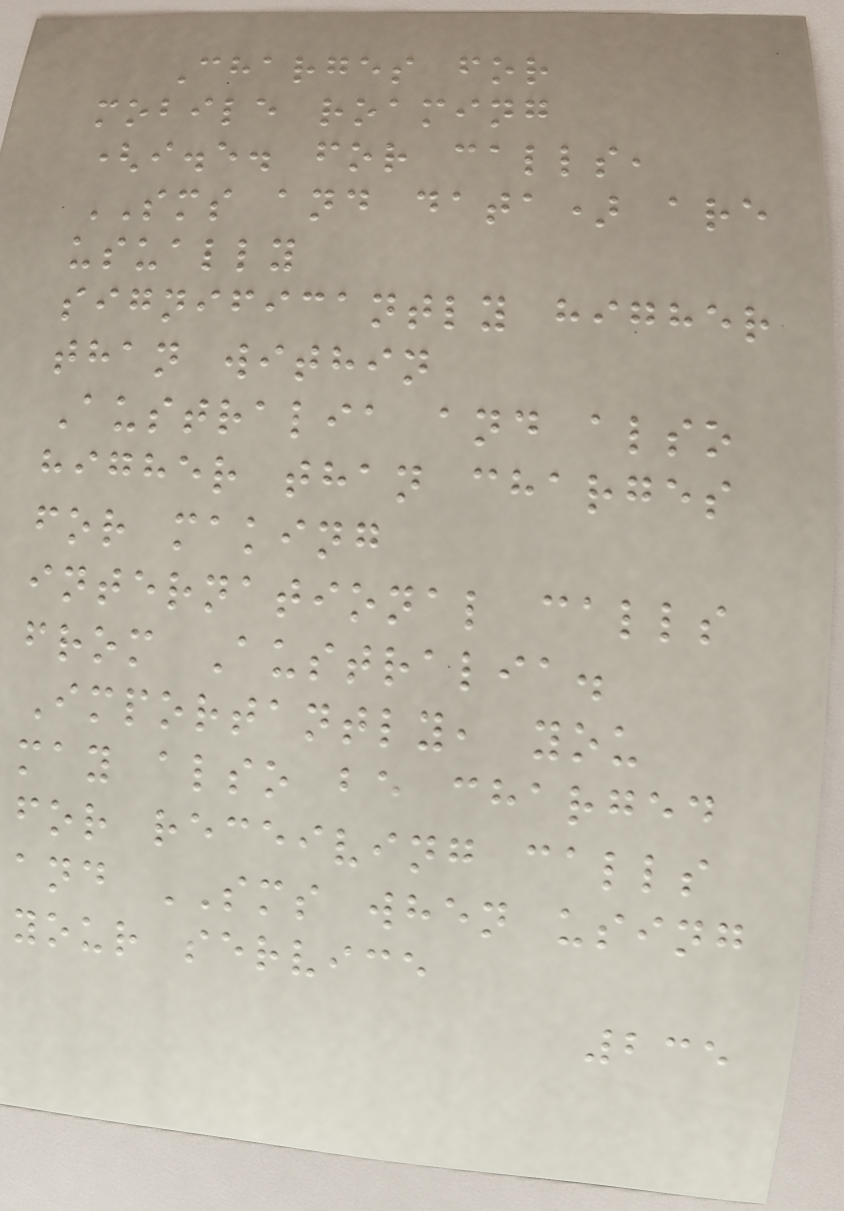Charges for
mobile roaming
(i.e. for calls,
SMS and data) are
usually
significantly higher
than within
Australia and also
higher than charges
for making
international calls
from Australia.
Importantly, you
may also be charged
for receiving calls
and SMS when using
your service
235
